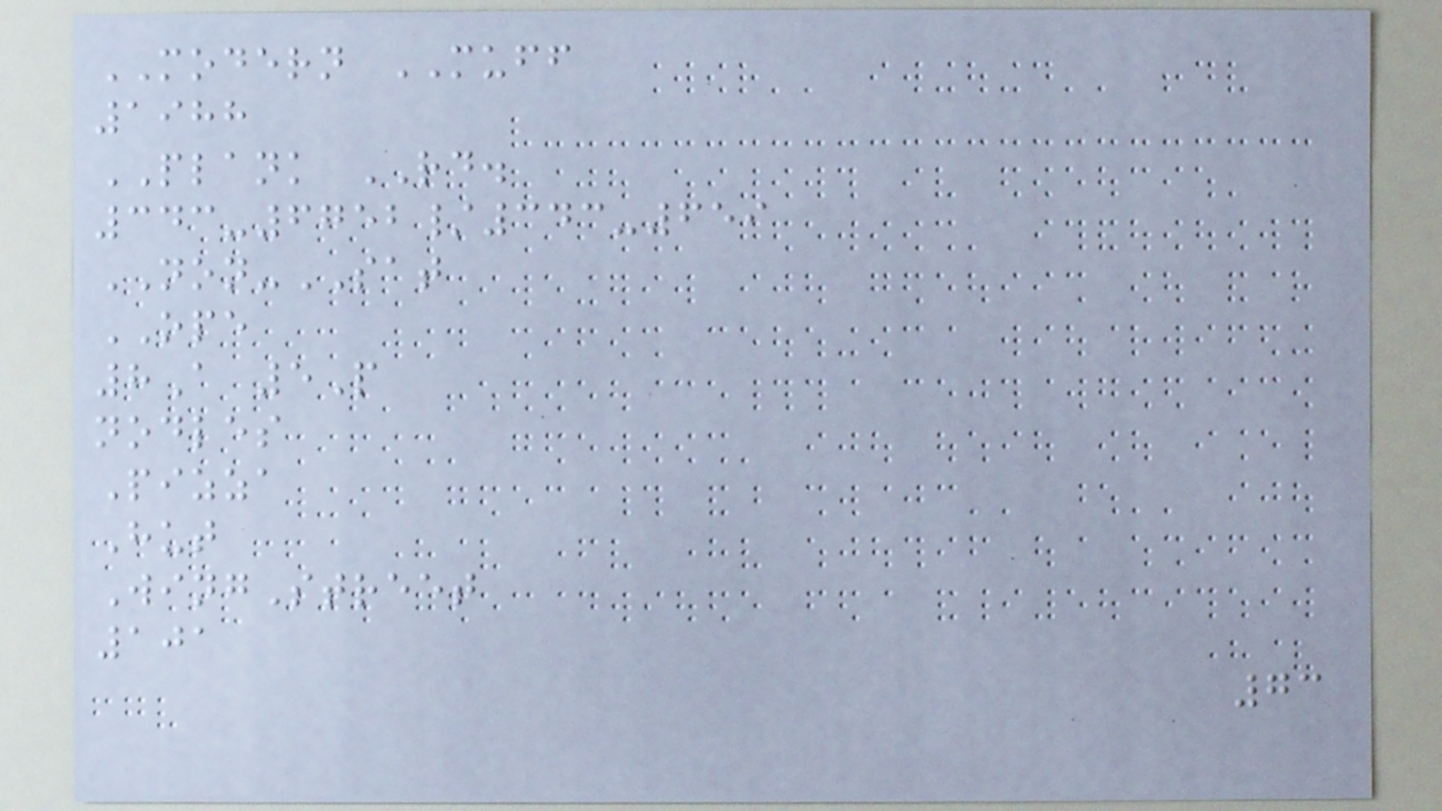MODERN MUFF
1988
PLANK RD.
343-6752/343-659
NON-SAT
OPE
8A 5P
nodles
Pizza
Hut
WingStreet
101
73
